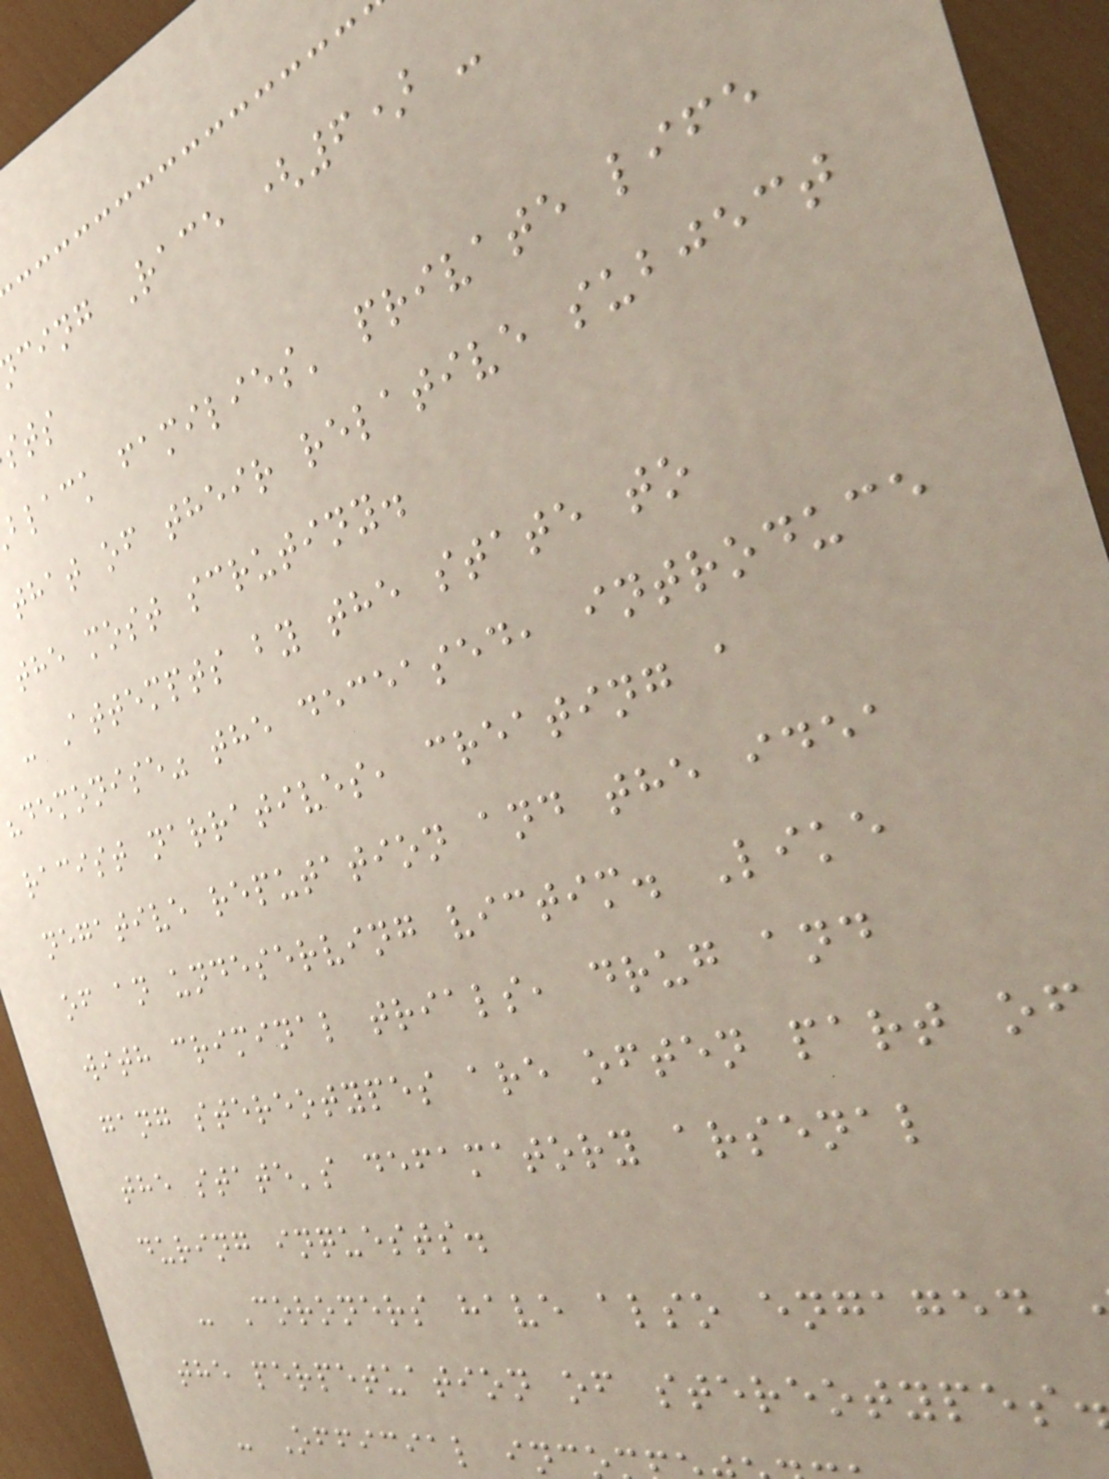cing Race (6) -
black families' private life
that of their relative subject
the most scrutiny.
- Attempts by the state to
"demonise" the deceased, introduce
racist narratives, creating a
negative reputation and the idea
of an undeserving victim. Like
with criminal trials, drug and
gang stereotypes are often part of
the state's defamatory arsenal
during inquests.
- Coroners have also engaged
the perpetuation of stereotypes
- Official inc
